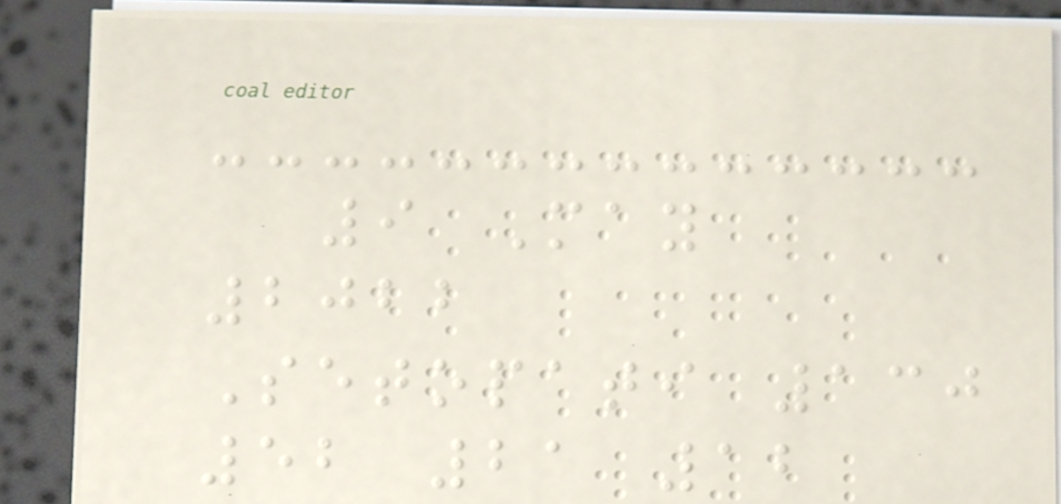9 May
2022
Setopati 130
52 21 12
